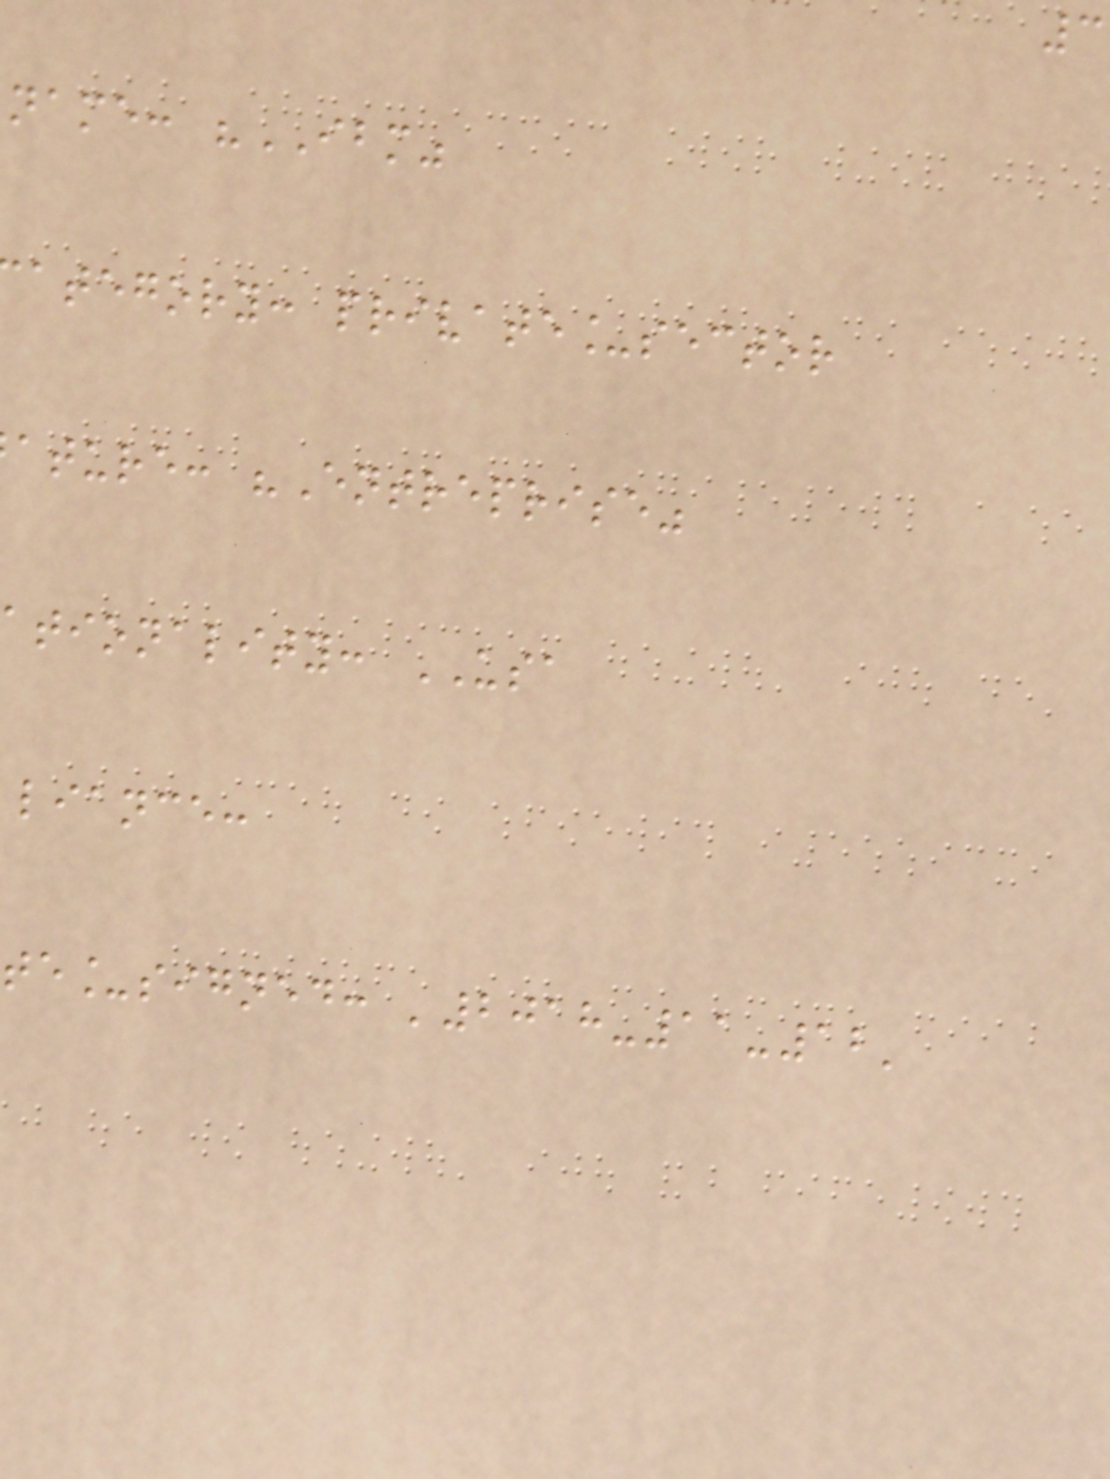name: "IBM"
ategory: private_sector
ature: "Entreprise"
tionality: USA
liance:
te_signed: '2018-11-12'
